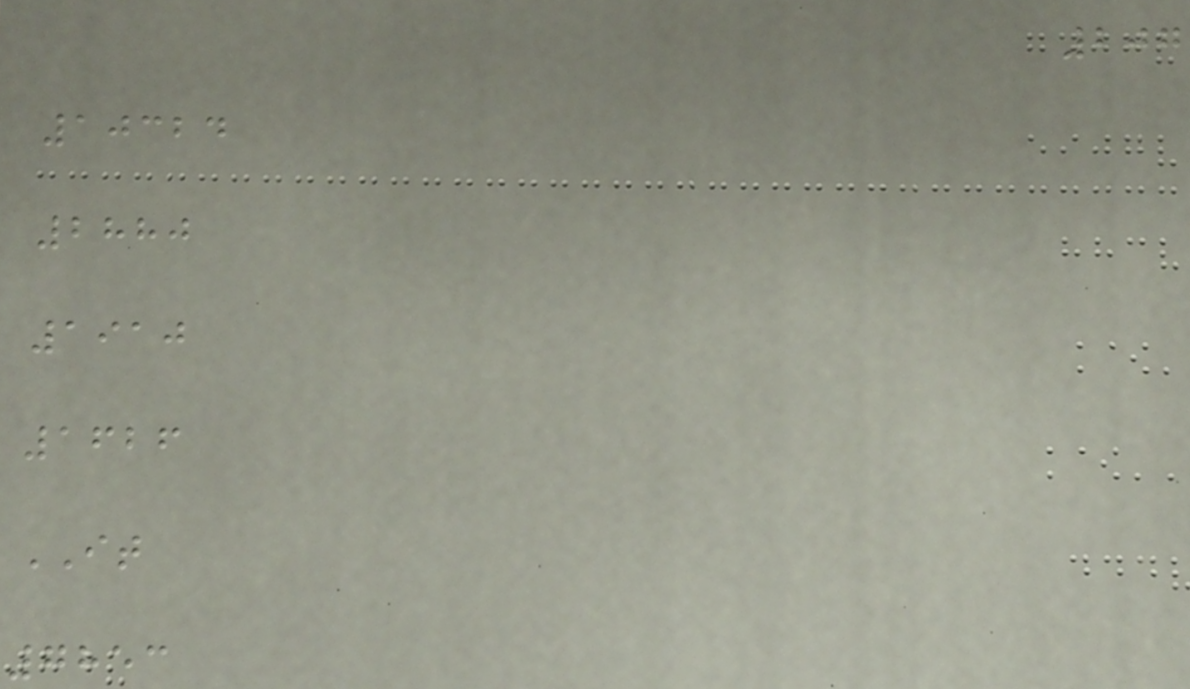207
10324
2880
1910
1626
IT
7853
